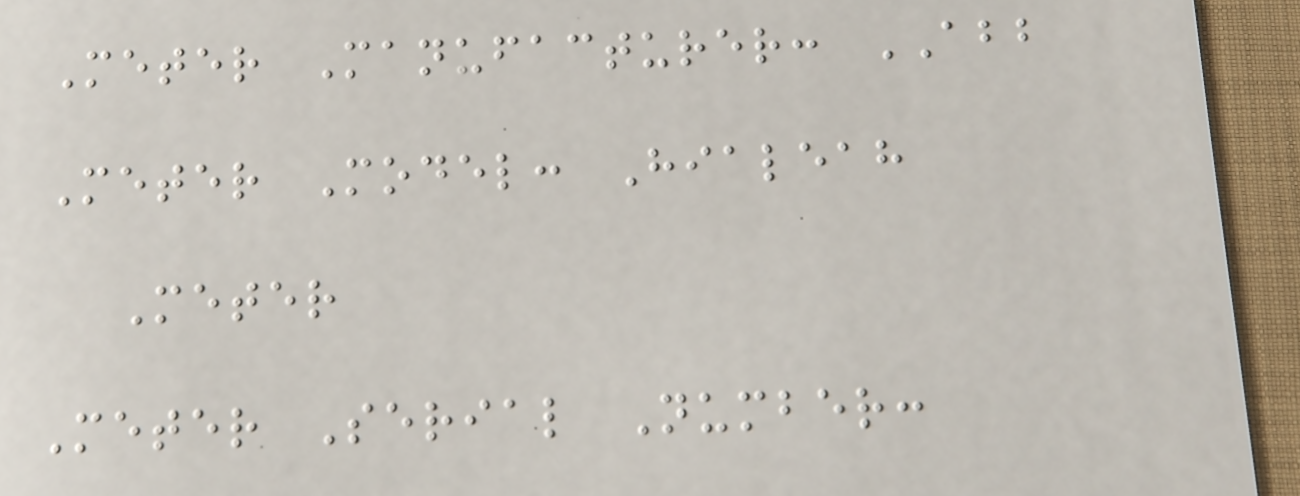Meter Manufacturer: ABB
Meter Model: Hialeah
Meter
Meter Serial Number:
